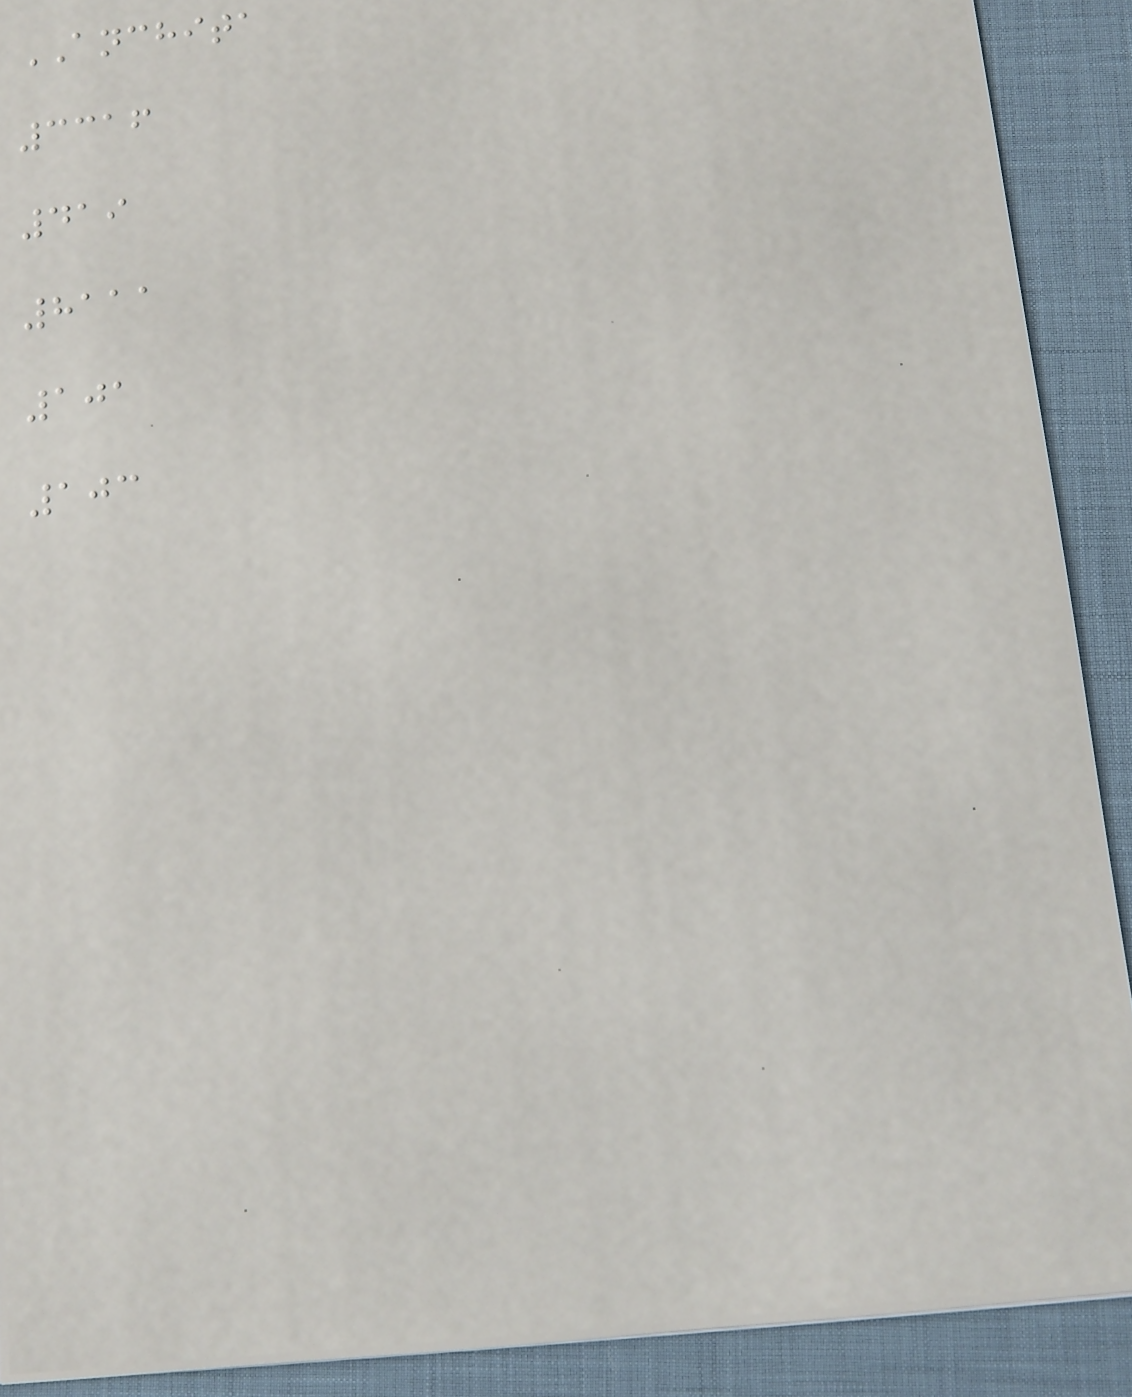ANCHITA
3316
419
8111
101
103
